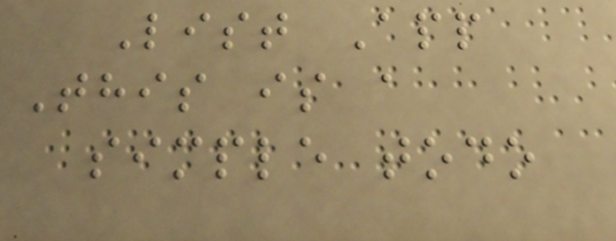List App
This is a
simple todo
